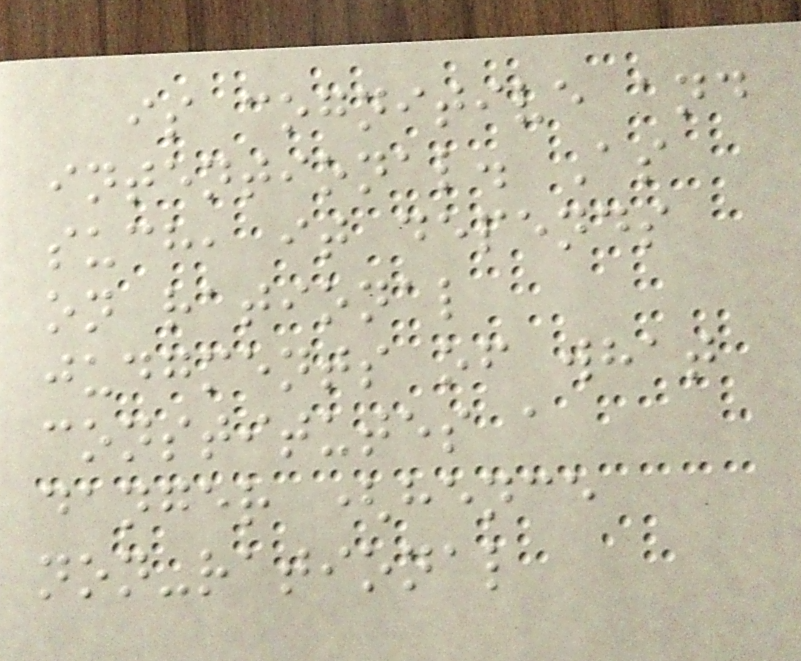is cognitive and
intentional. As
such, it depends
on rational
judgments of what
constitutes a
danger (hence
non-rational
